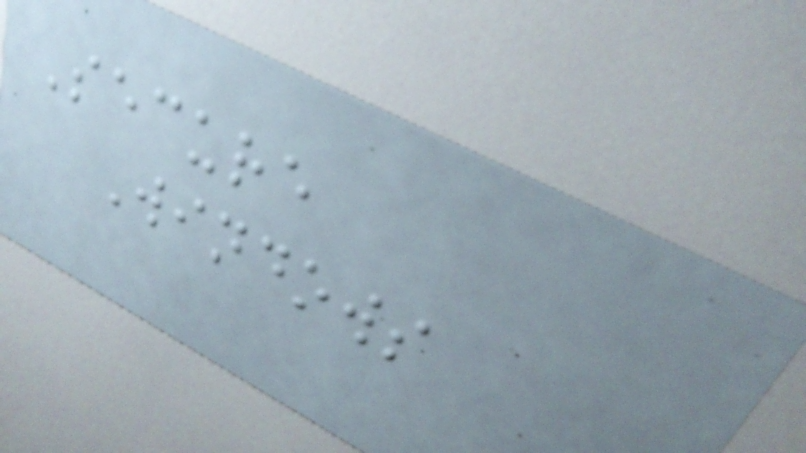Secure
Windows
